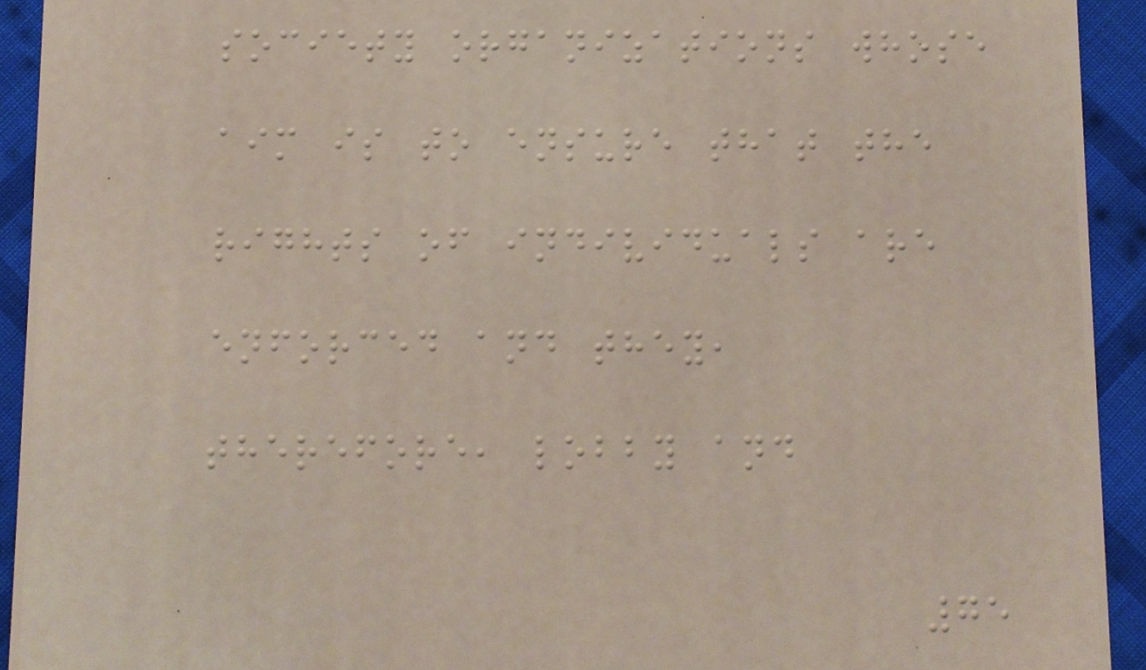society organizations whose
aim is to ensure that the
rights of individuals are
enforced and they,
therefore, lobby and
75
